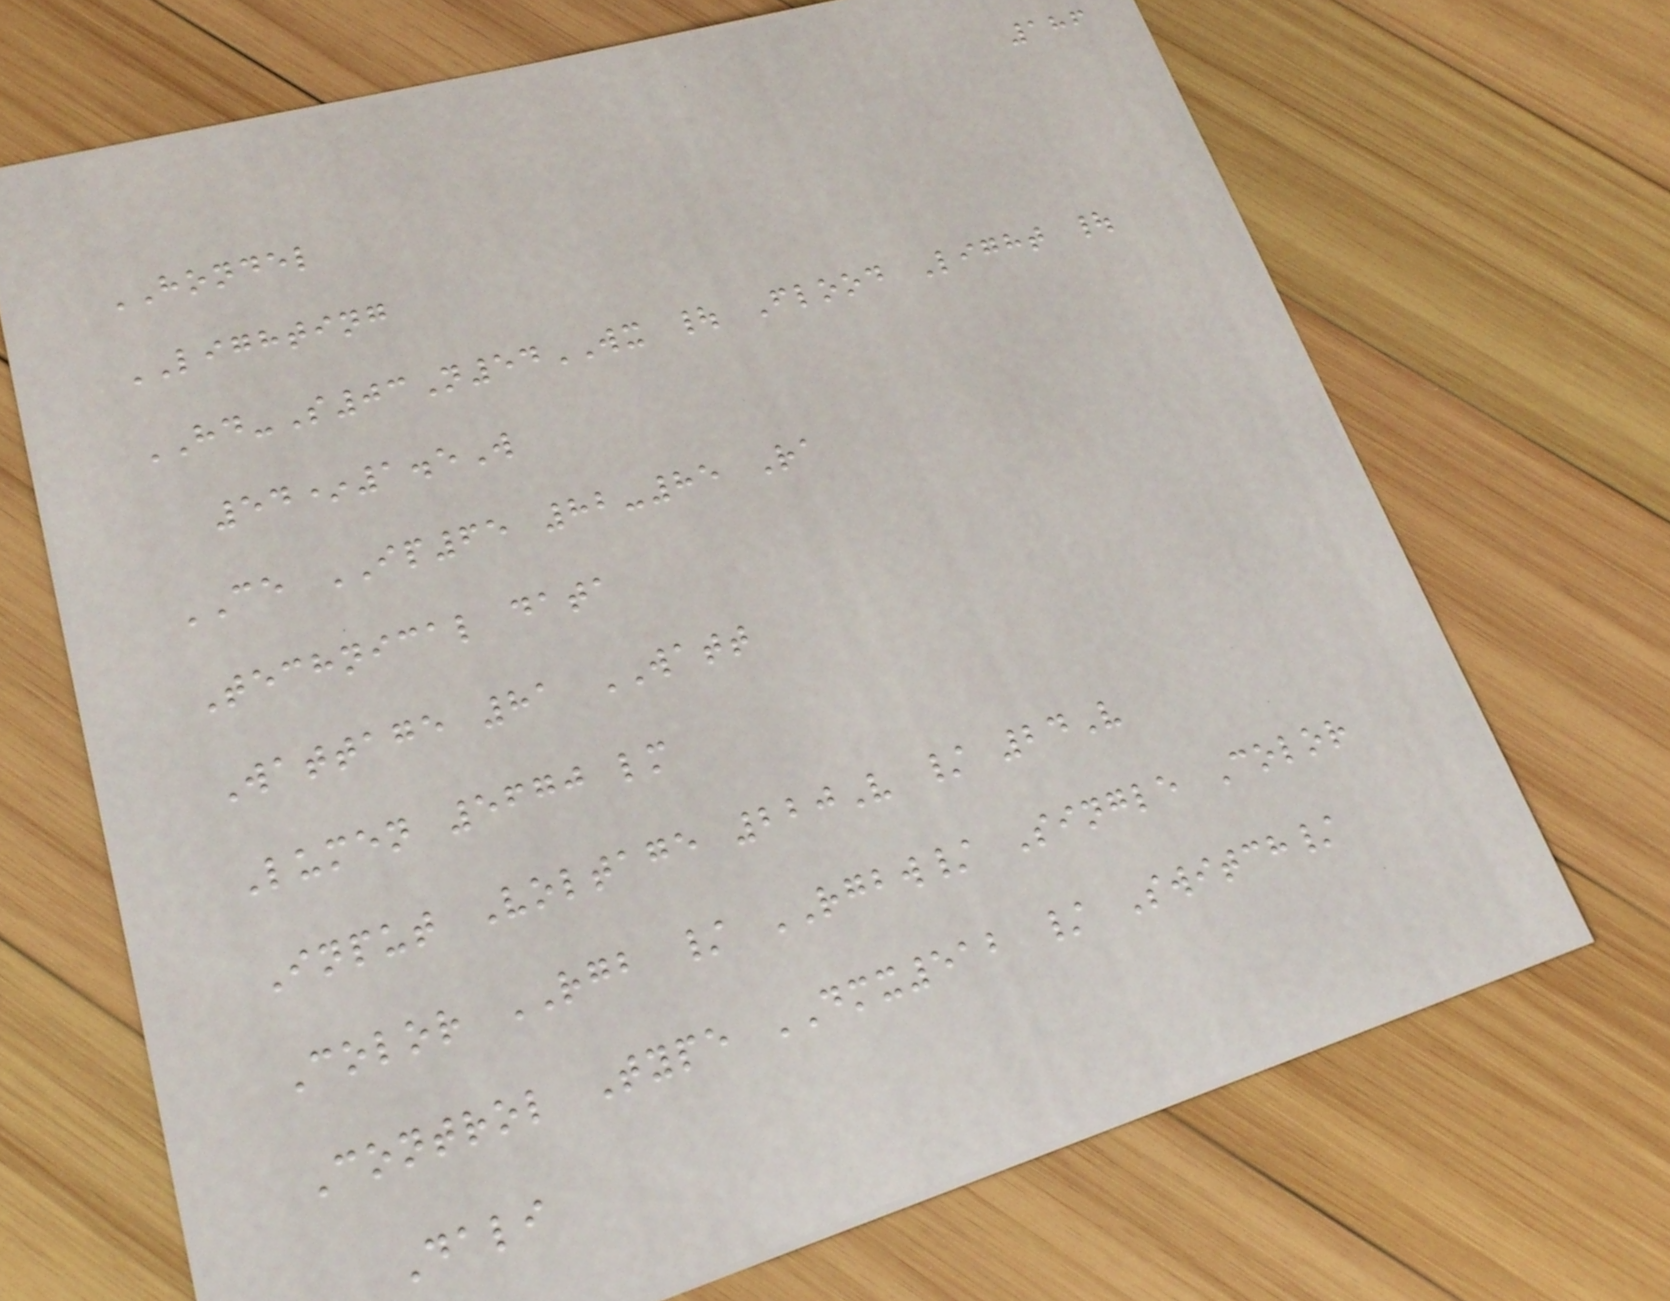186
HONDEL
LIGHTING
HD-S03N54WX | Flood Light |
54*1.5W
CE IP65 82-85 Ra
Technical data
Wattage 81 WATT
Lumen 5670 lm
Input Voltage 220V / 24V
Color RGB / RGBW/ Single Color
Control Type DMX512 / Switch/
Dali
